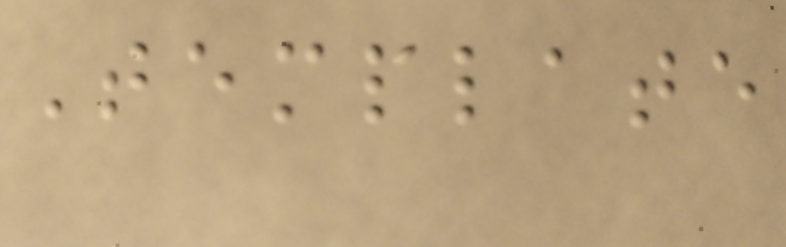Template
